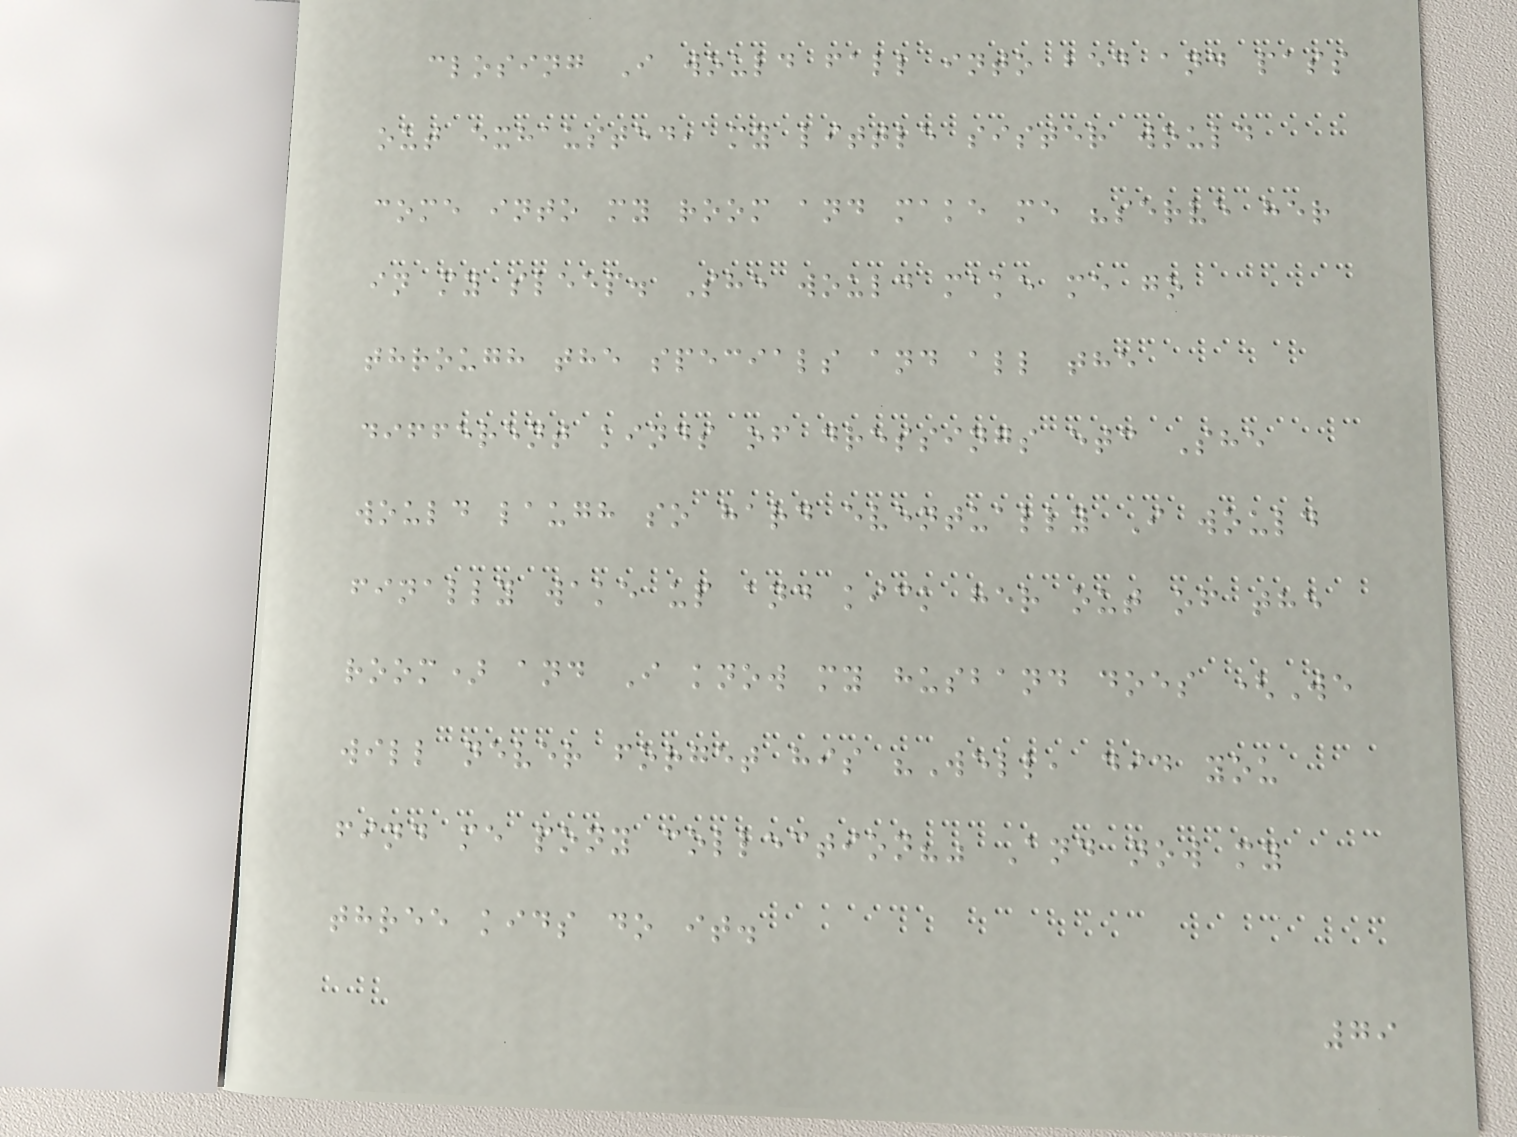closing I would fall into bed and pass
out exhausted, my little sister would
come into my room and make me "serve her
in my sleep. She would make me go
through the specials and all the
different kinds of dressings etc She
would laugh so hard eventually I would
finally wake up and kick her out of the
room) and I know my husband does (We
will never forget his "Well, did you
find me pony collection?" And now my
three kids do it.
79
